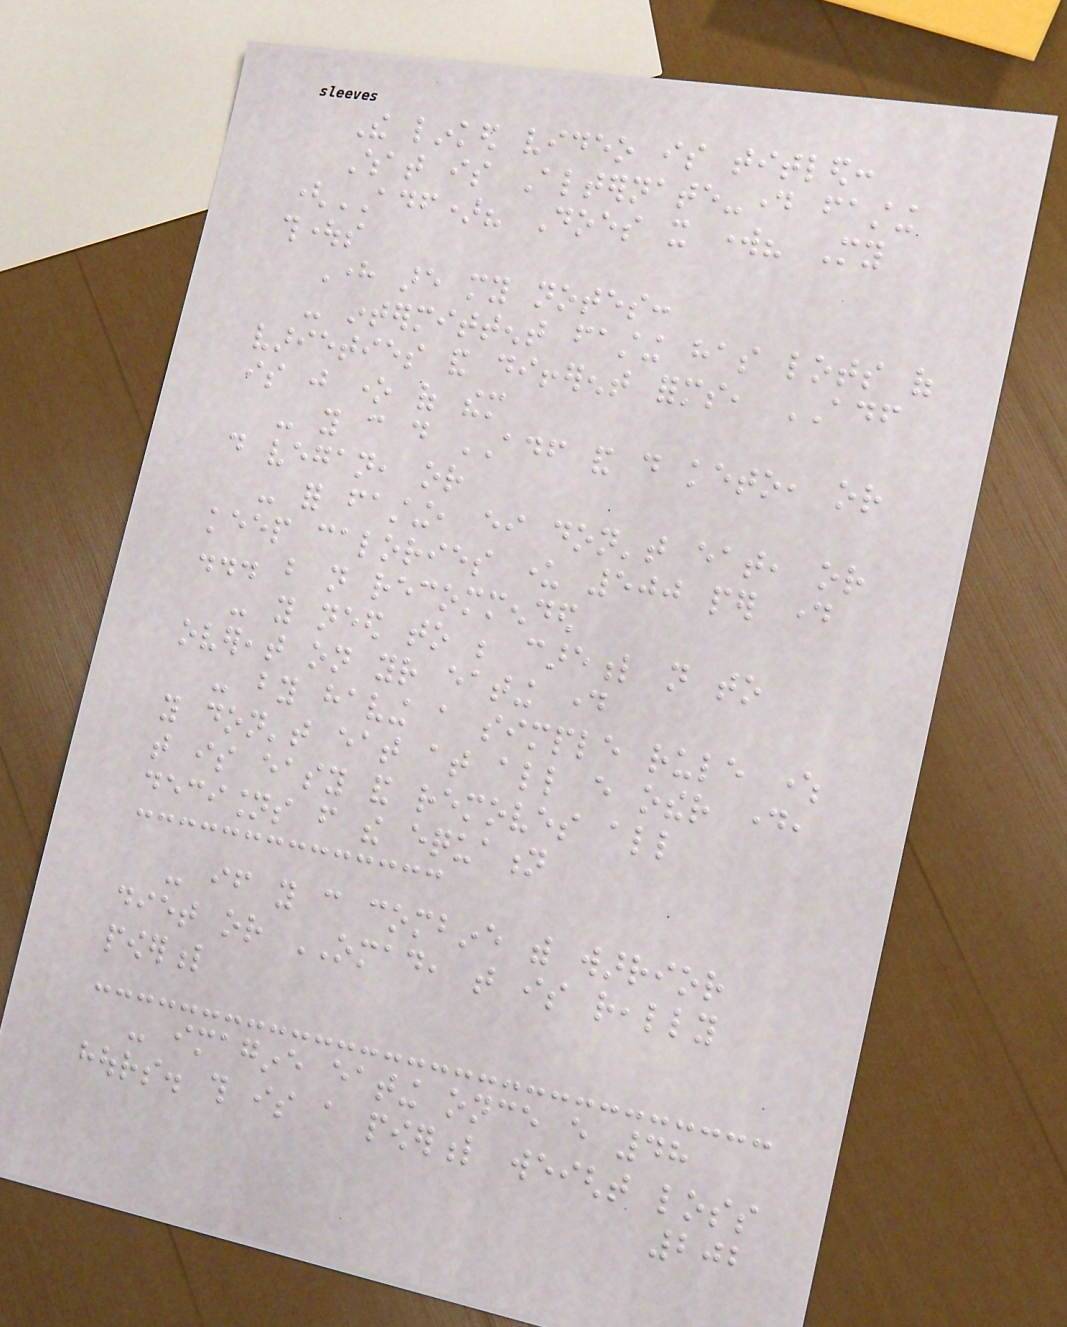The linked video is titled:
What is Alternate-day fasting
(ADF)? Does it work? My
thoughts
Here are my notes:
- intermittent fasting has lots of
varieties and different forms, ADF
is just one of them
- you can do ADF and do keto, or
do vegan, or
- for fasting, either don't eat, or
keep calories under 500 per day
... but not recommended
- you need to be careful not to
overeat on your eating day
- by having a simple rule where
you don't eat at all every other day,
that is easy and removes all
decisions from the equation
- if you can combine with warrior
diet or OMAD, that is really
powerful
- imagine eating once every 48
hours. this is a powerful weight loss
202
